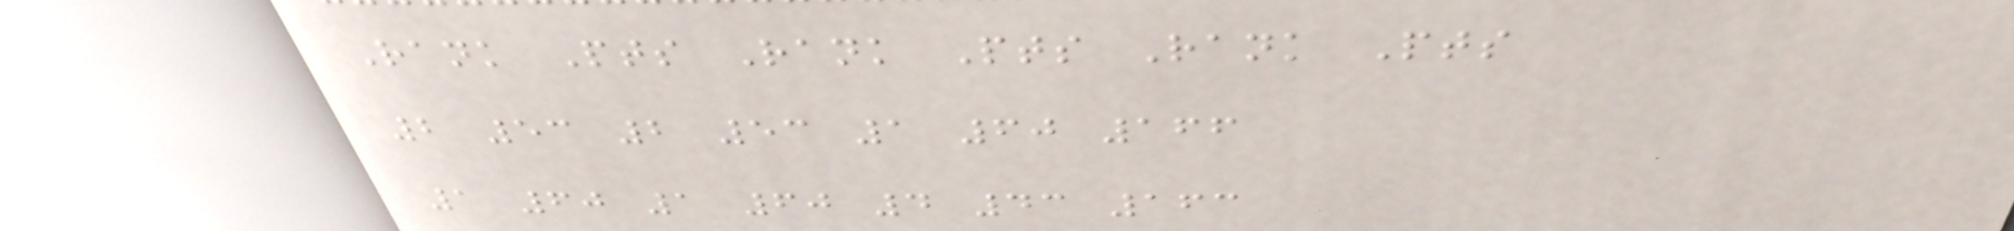Rank Pts Rank Pts Rank Pts
2 53 2 53 1 60 166
1 60 1 60 4 43 163
